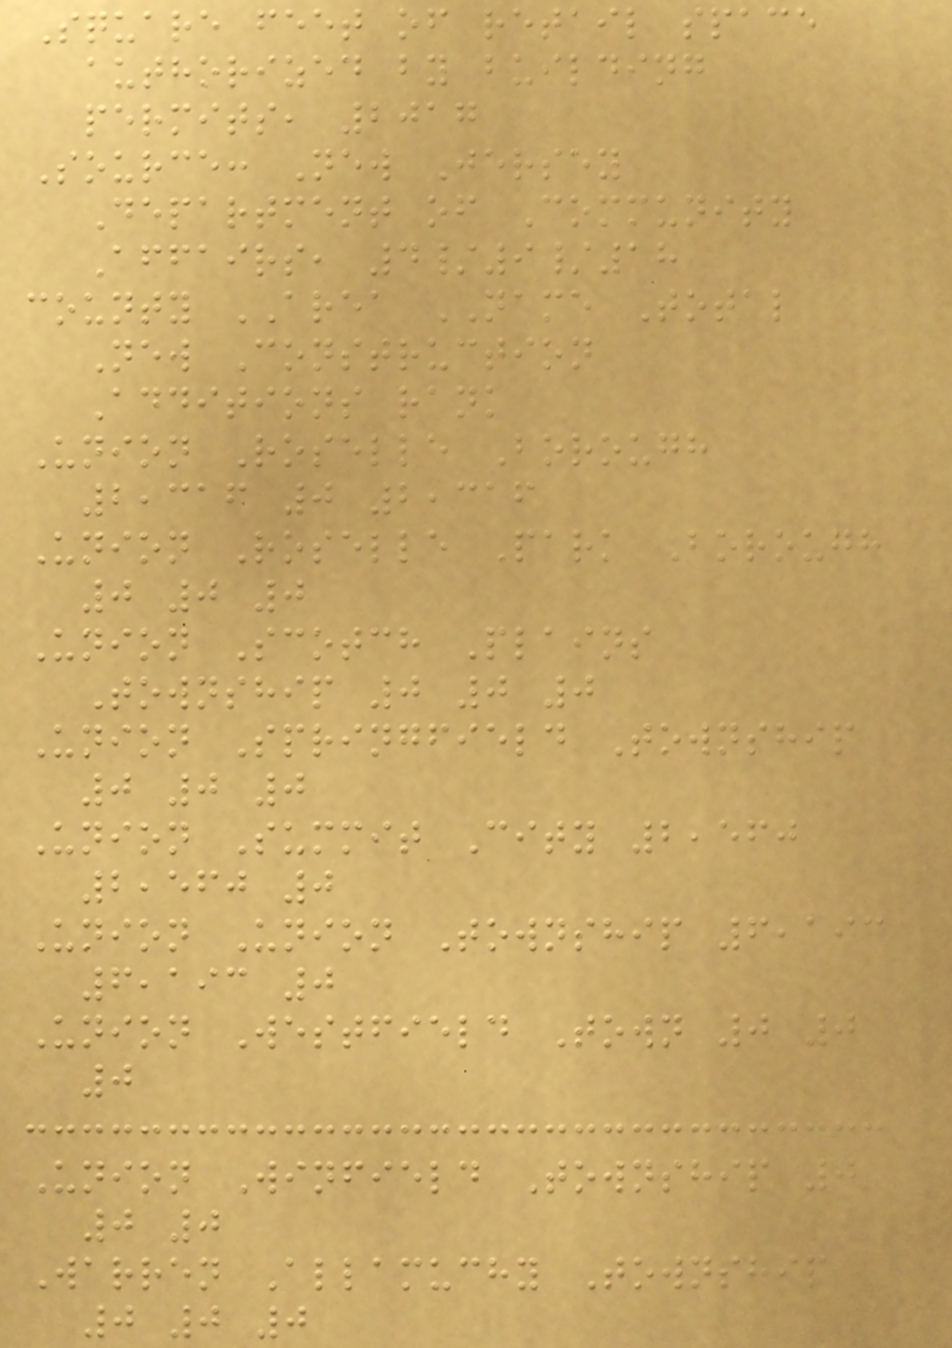Square feet of retail space
authorized by building
permits, 2017
Source: New Jersey
Department of Community
Affairs, 4/9/18
county AREA NAME Total
New Construction
Additions rank
Union Roselle Borough
2,316 0 2,316
Union Roselle Park Borough
0 0 0
Union Scotch Plains
Township 0 0 0
Union Springfield Township
0 0 0
Union Summit City 2,560
2,560 0
Union Union Township 6,193
6,193 0
Union Westfield Town 0 0
0
Union Winfield Township 0
0 0
Warren Allamuchy Township
0 0 0
